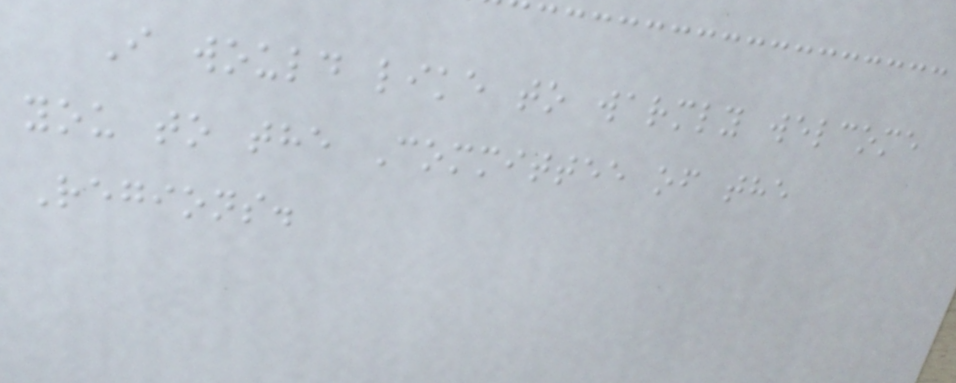I would like to warmly welcome
you to the Committee of the
Regions.
